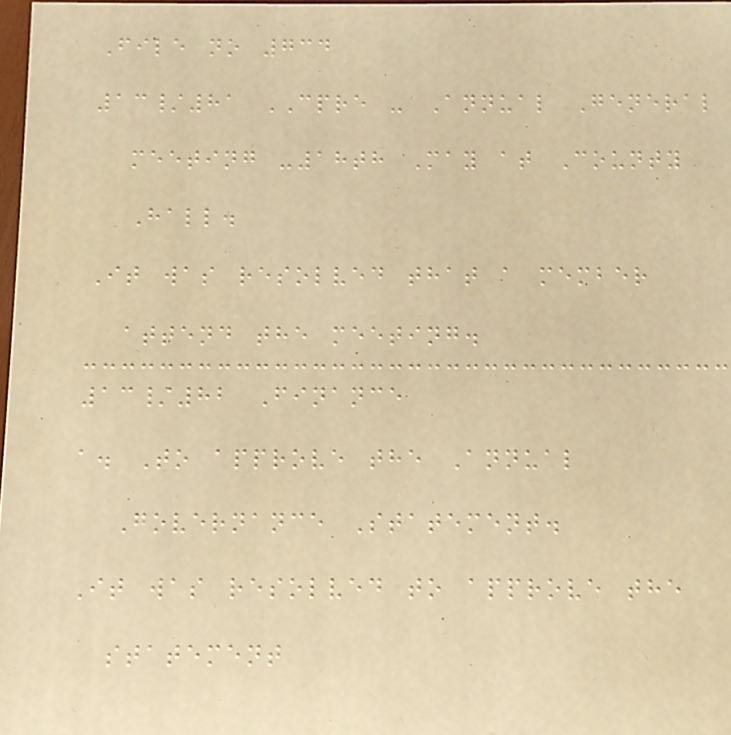File no 734
13/81 CPRE - Annual General
meeting -18th May at County
Hall.
It was resolved that a member
attend the meeting.
13/82 Finance
a. To approve the Annual
Governance Statement.
It was resolved to approve the
statement
